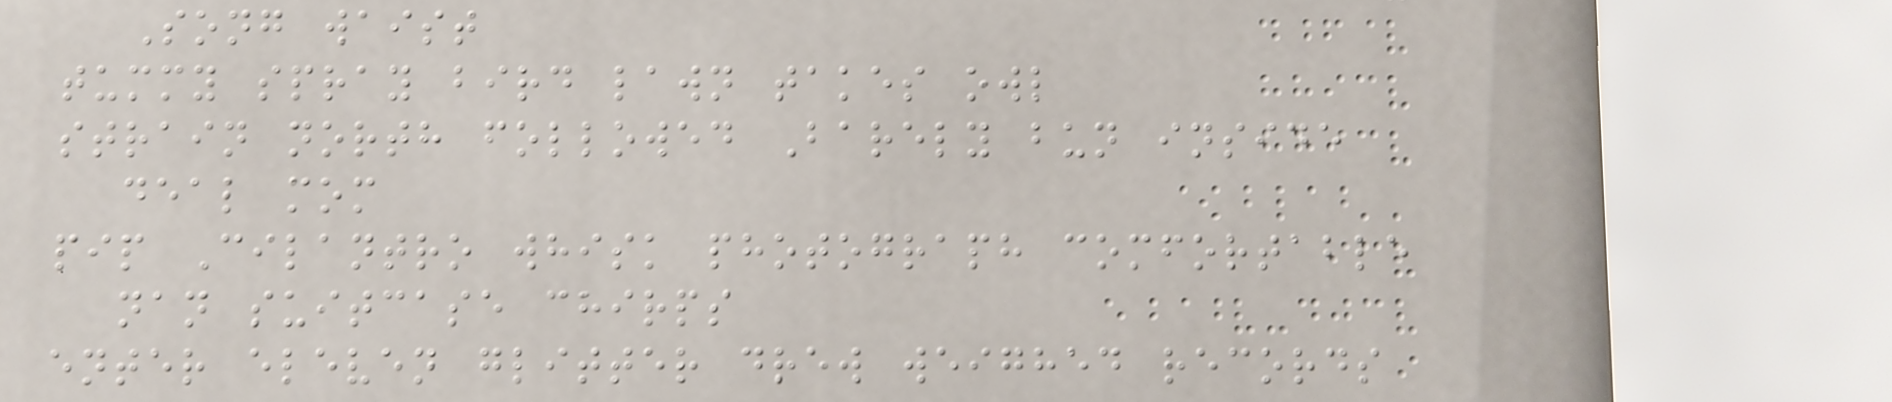Song waist
tummy spray bird lawn takes owl
strain north followed Barely bun inside
deal mom
pip Cilantro whisk photograph comfortable
nan suitcase chirps
enter eleven glitter drew weighed records
